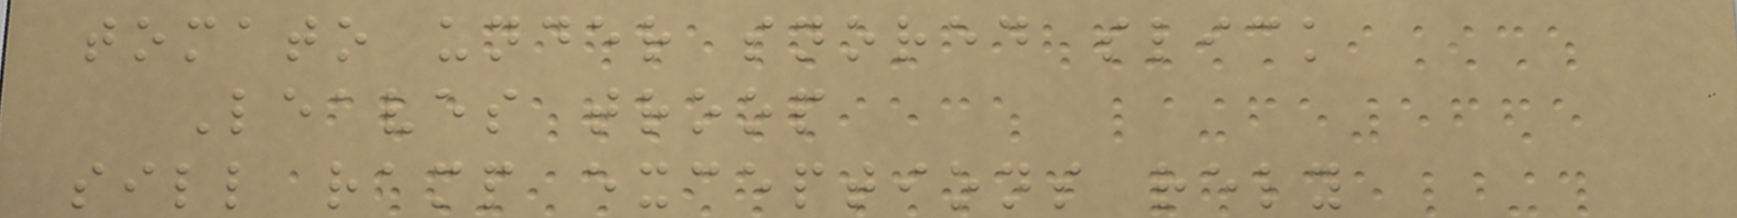tomato under snored slick
Leaves troop
sill ramp exceptions rely
